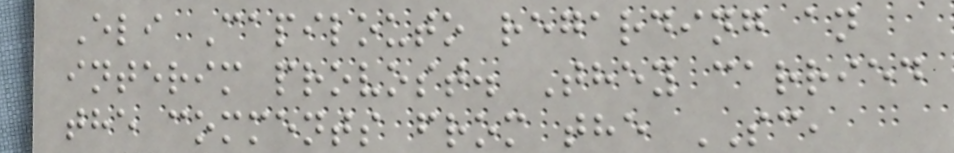Eli Capilouto regarding an
interim provost. They carried
the comments from the SC,
